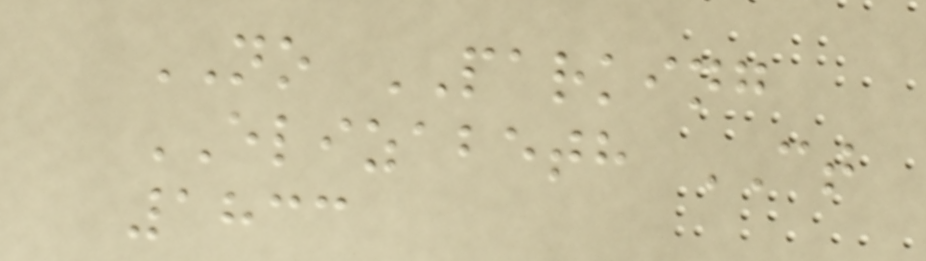NO PARKING
ELIZABETH CT
1833
